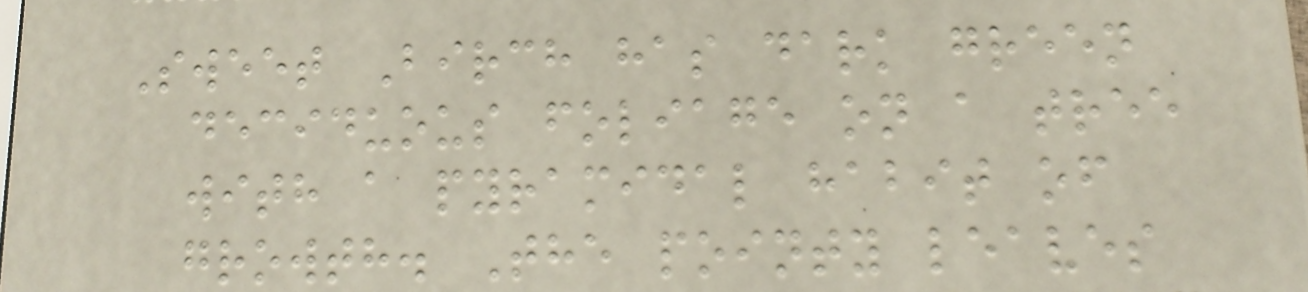Sweet Birch has dark green
deciduous foliage on a tree
with a pyramidal habit of
growth. The pointy leaves
